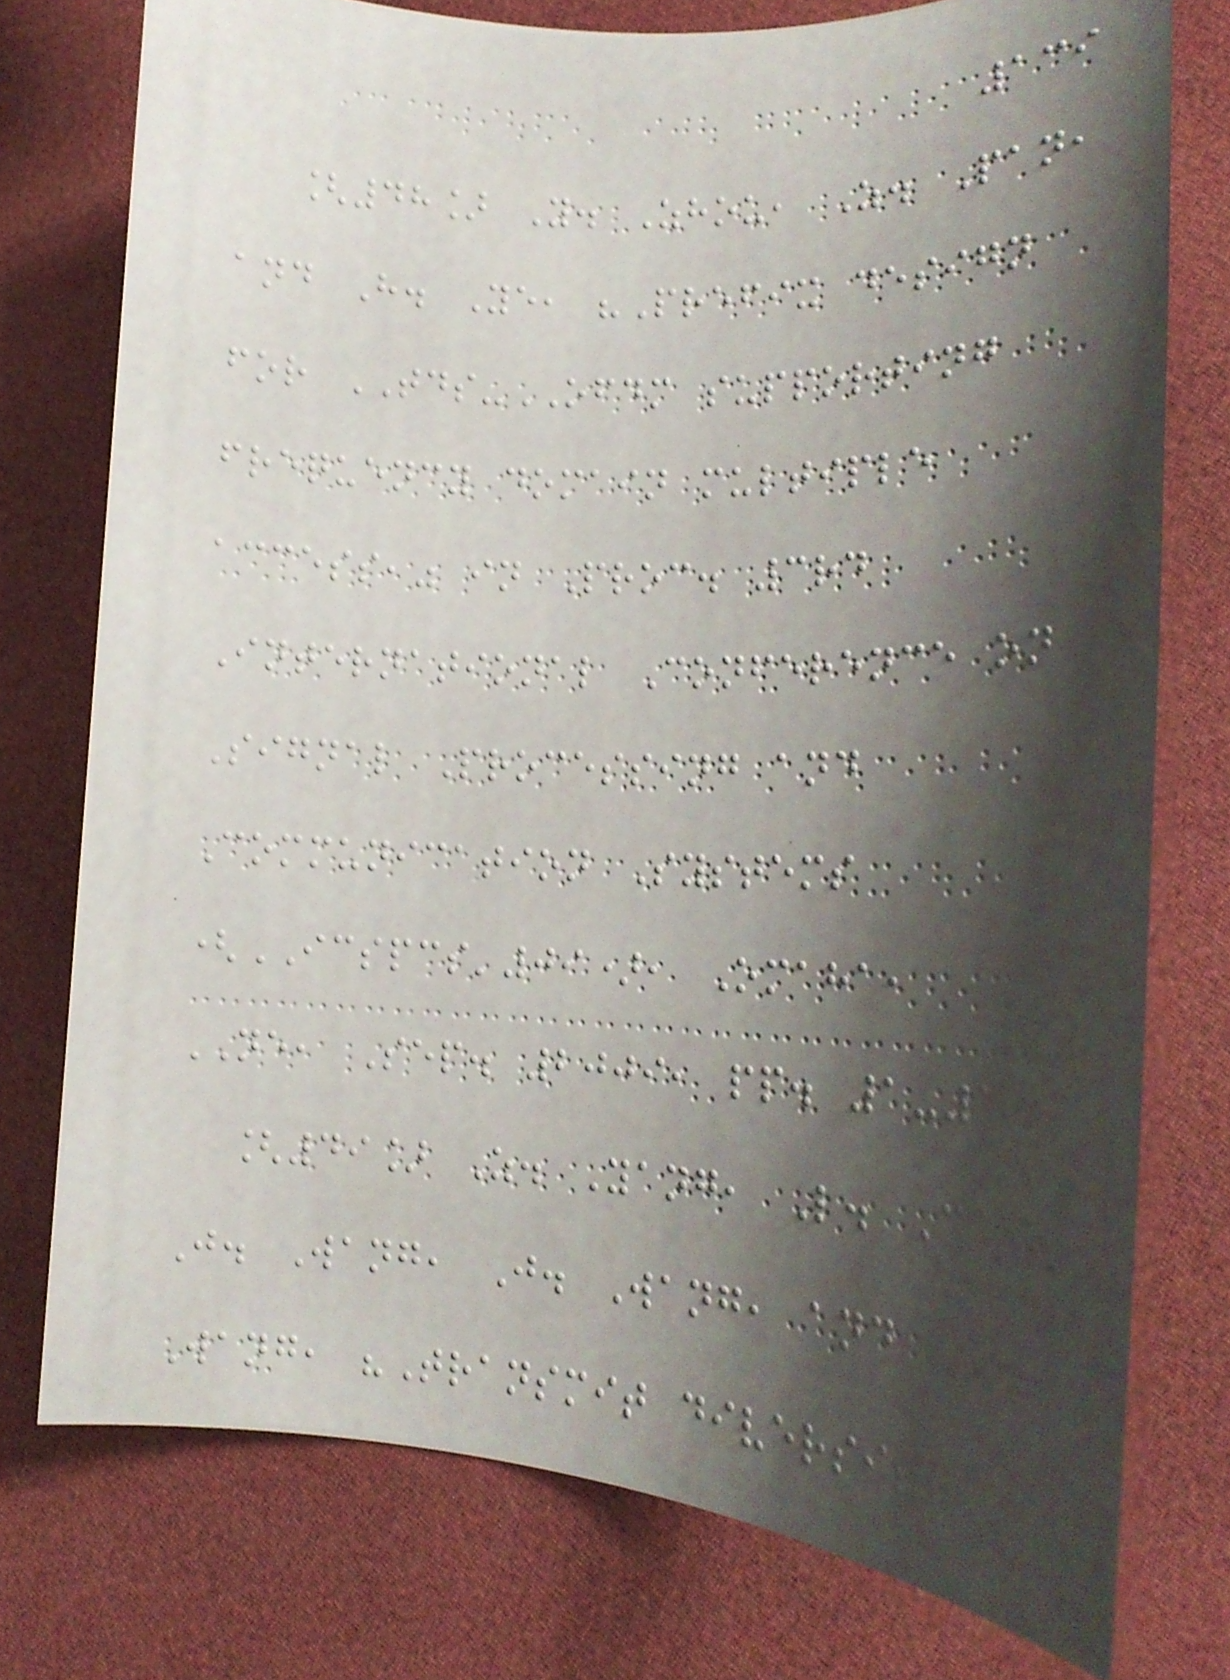139
[48] Y. Zhou, Z. Pan,
and H. Ye, "Prefix design
for TDS-OFDM supporting
frequency domain multiple
access," in Proc. 3rd
International Conference on
Signal Processing and
Communication Systems
(ICSPCS'09), Omaha,
NE, Sep. 2009, pp. 1-5.
[49] Z. Yang, L. Dai,
J. Wang, J. Wang, and Z.
Wang, "Transmit diversity
